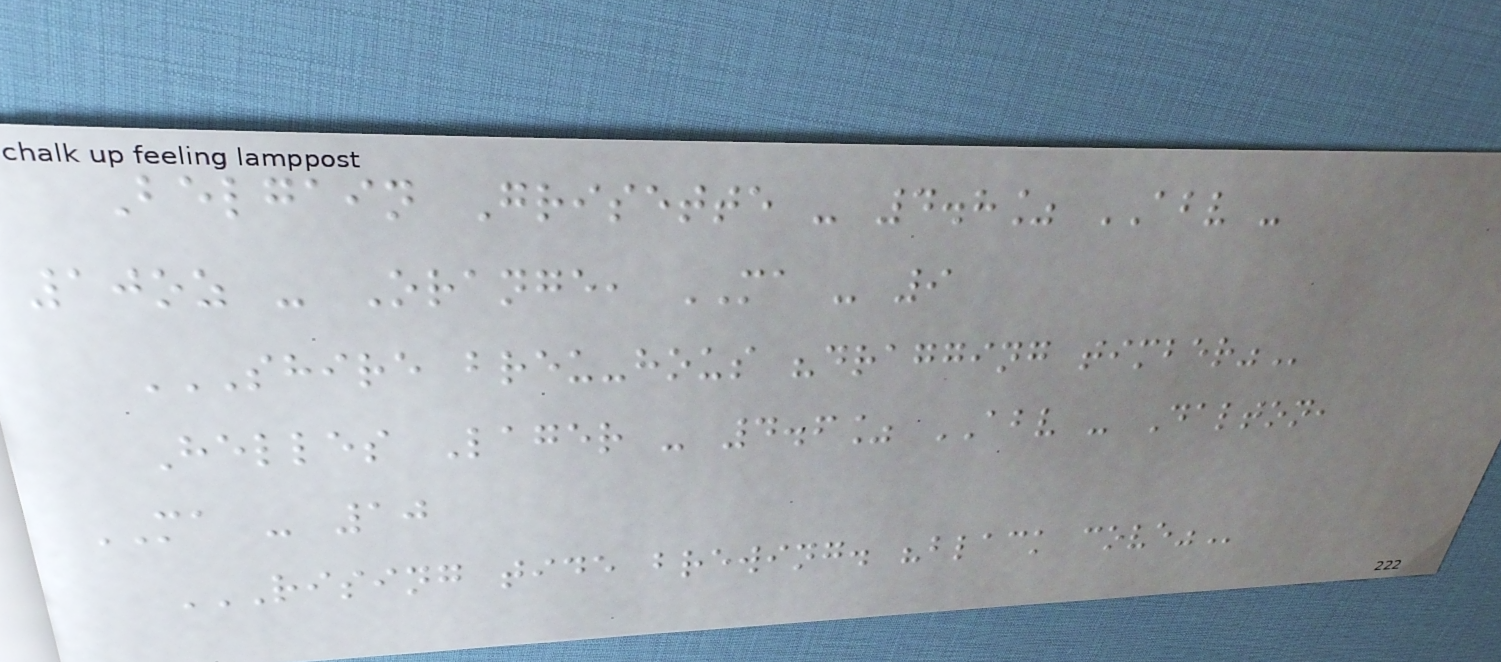Belgain Grisette - 4.8% ABV -
10oz - Orange, MA - 9
SHIRE BREU-HOUS "DRAGGING TIMBER"
Helles Lager - 4.6% ABV - Dalton,
MA - 10
RISING TIDE BREWING. "BLACK COVE"
